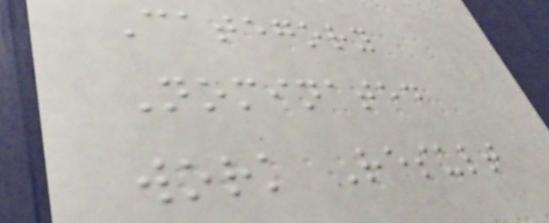Category
Nominated
work Result
